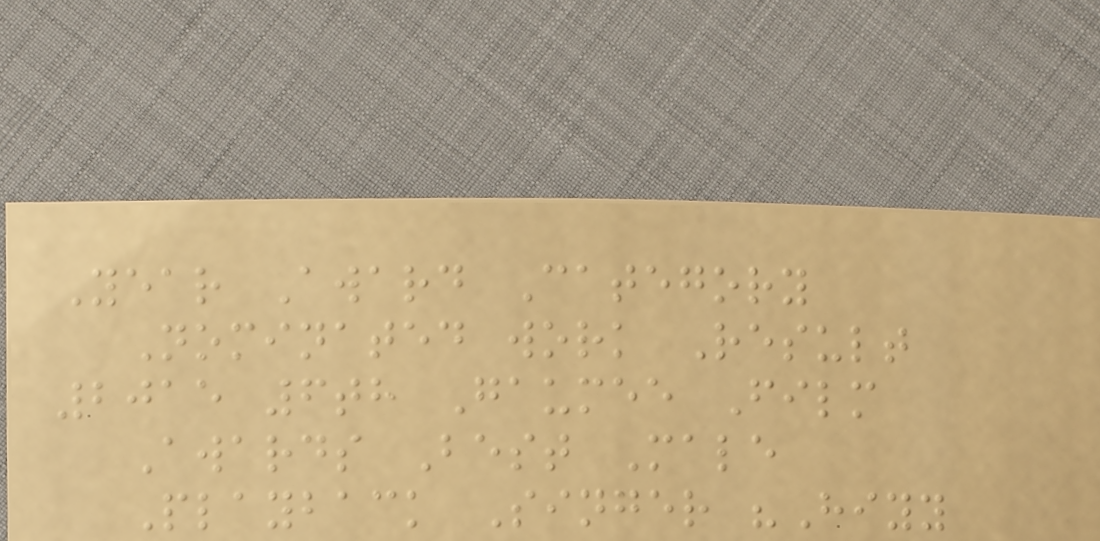Year Award Category
Nominated work Result
2015 6th Gaumee Film
Awards Best Male
Playback Singer "Hiyy
